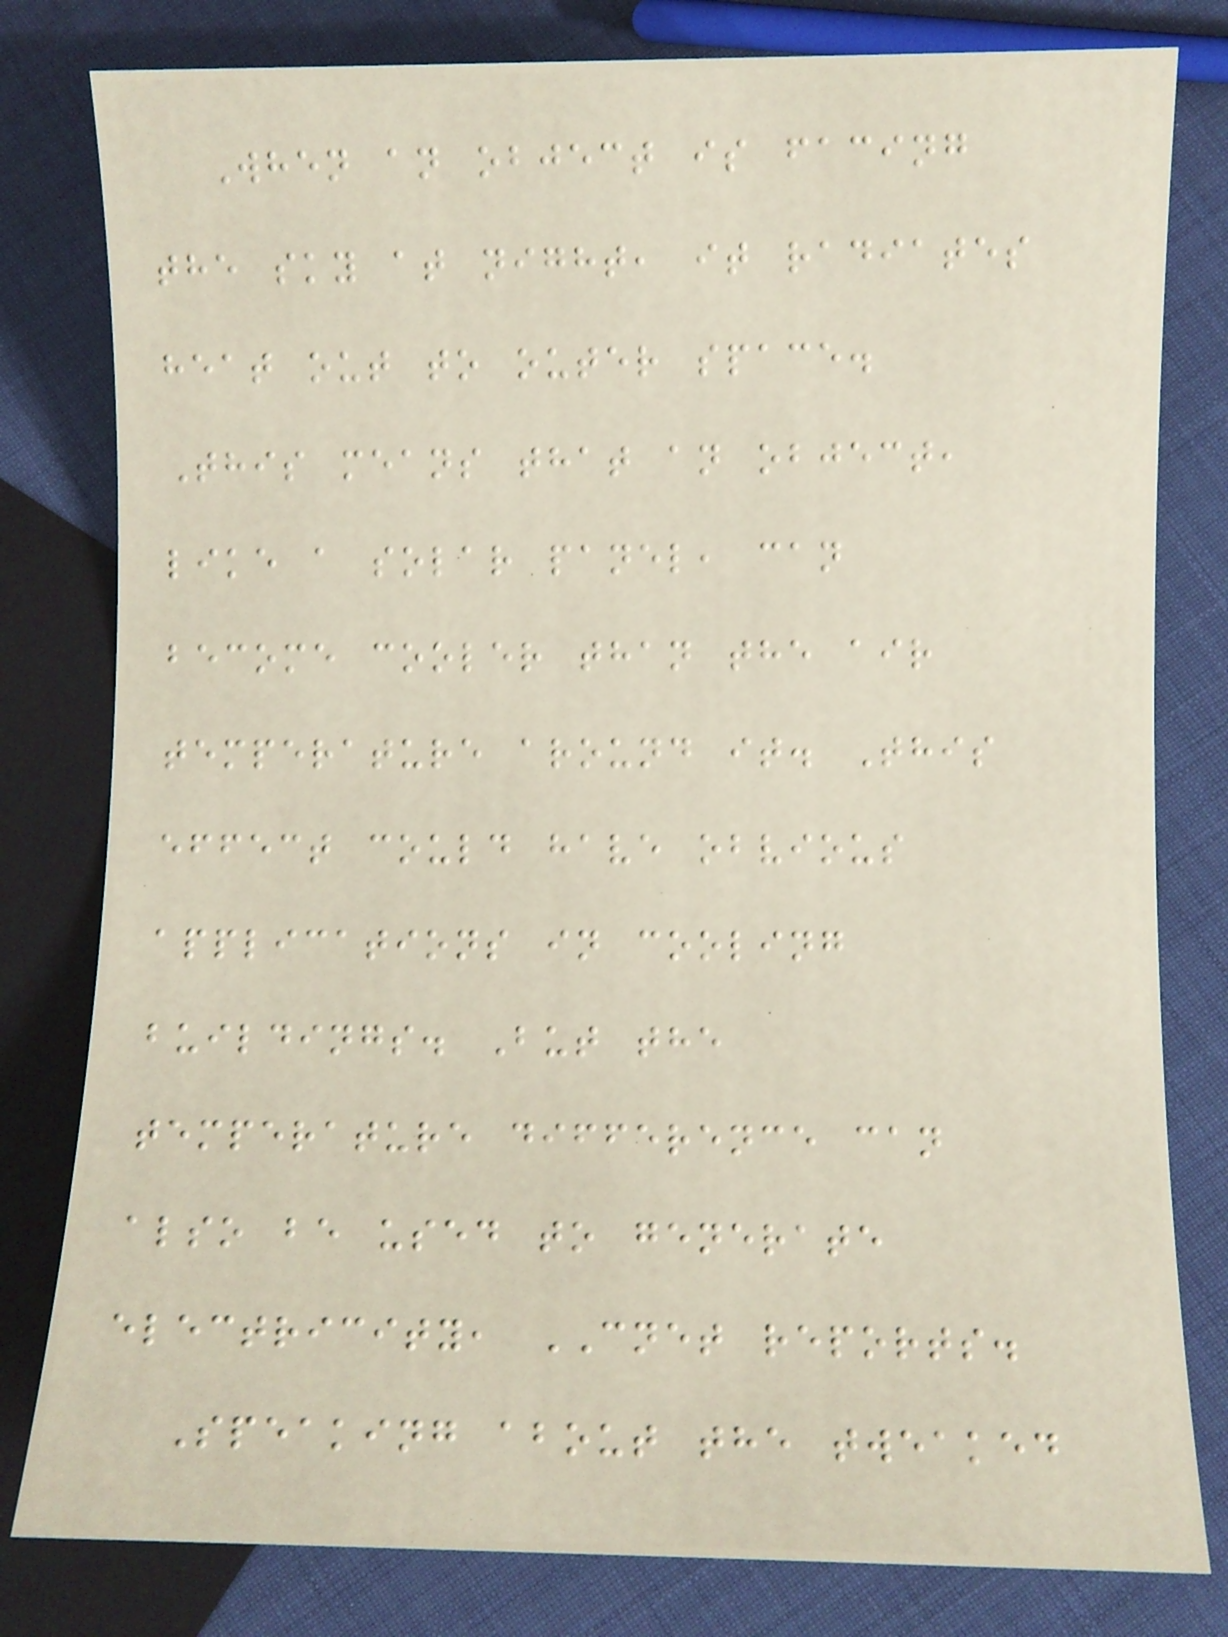When an object is facing
the sky at night, it radiates
heat out to outer space.
This means that an object,
like a solar panel, can
become cooler than the air
temperature around it. This
effect could have obvious
applications in cooling
buildings. But the
temperature difference can
also be used to generate
electricity, CNET reports.
Speaking about the tweaked
